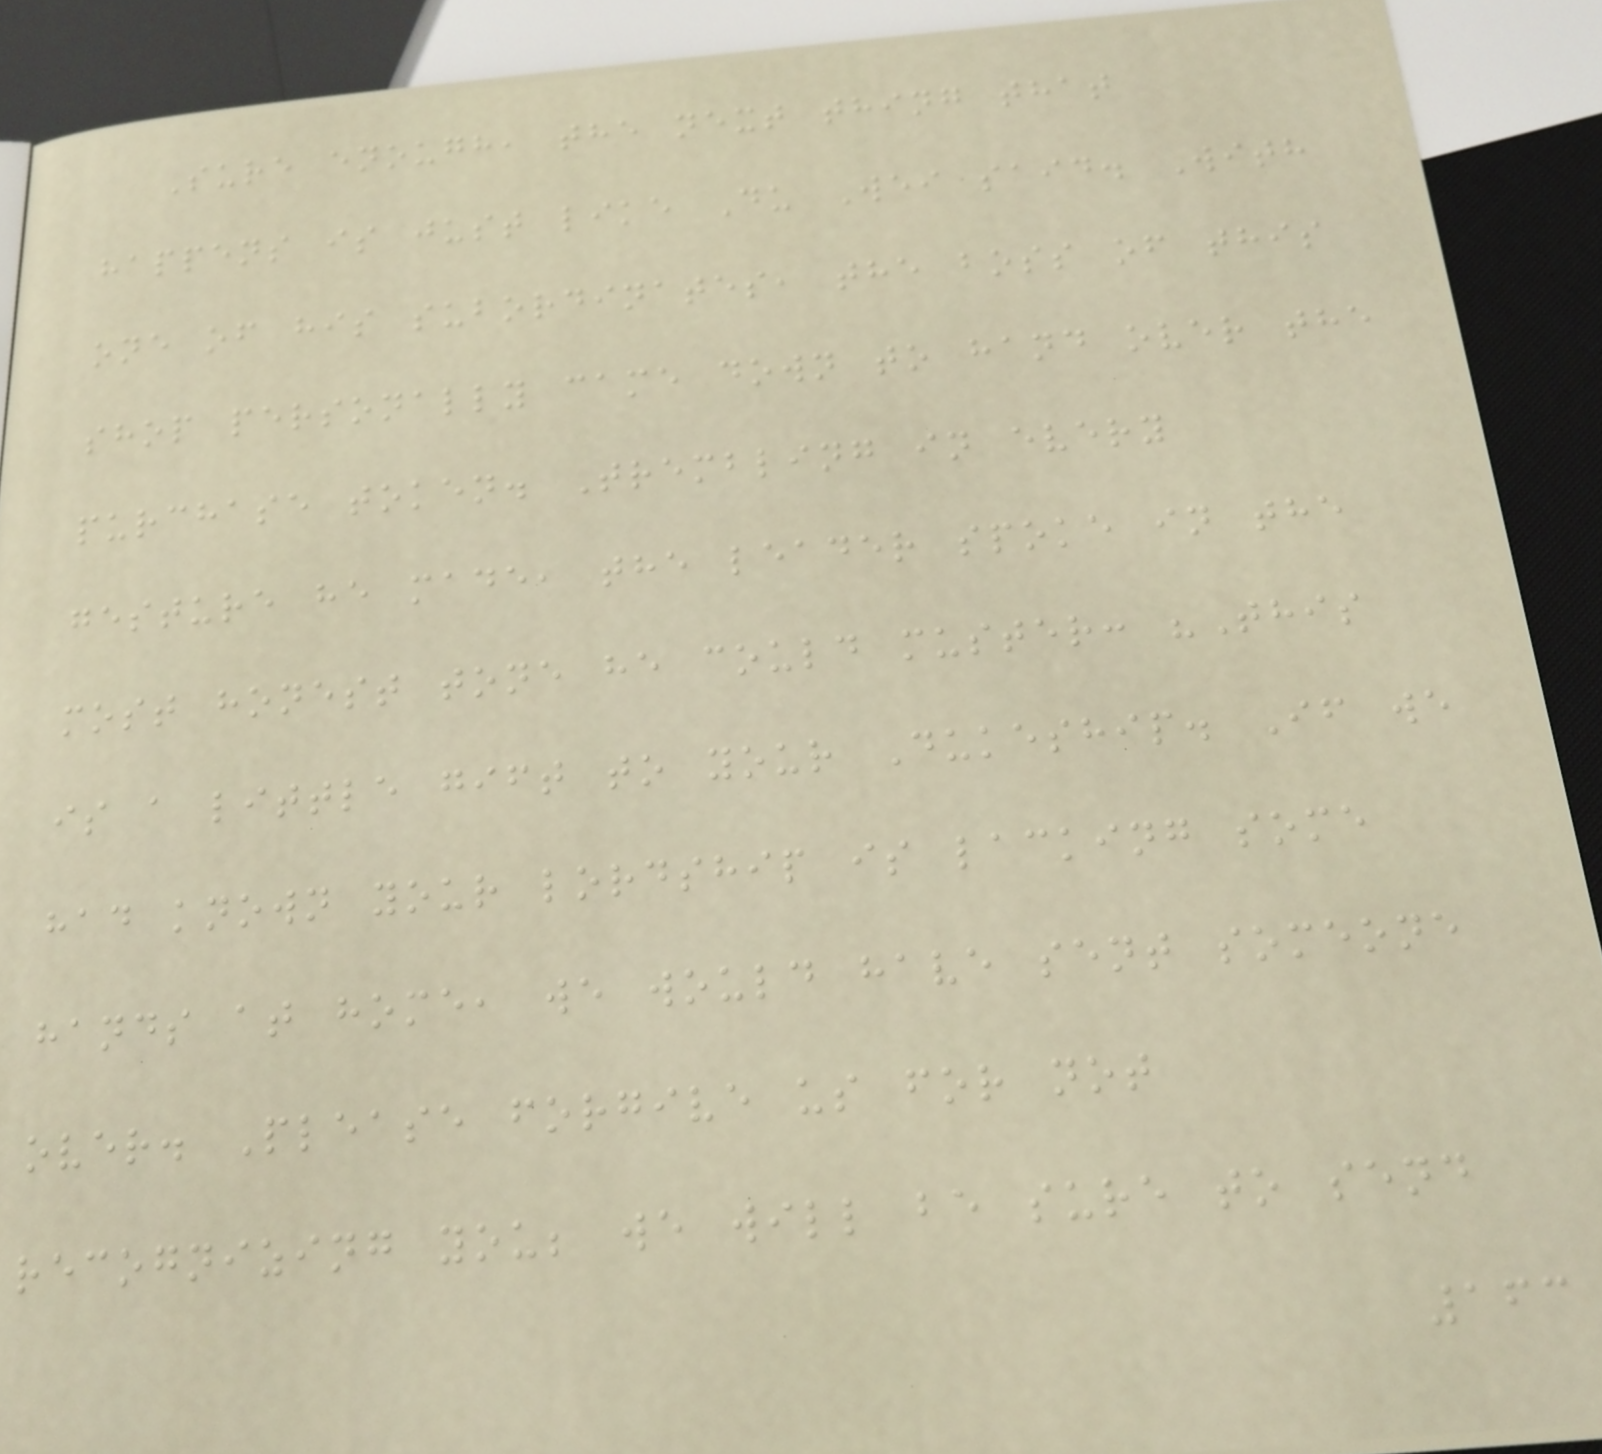Sure enough, the next thing that
happens is just like Du Wei said. With
one of his subordinates, the boss of this
shop personally came down to hand over the
purchase token. Trembling in every
gesture he made, the leader spoke in the
most honest tone he could muster: "This
is a little gift to your Dukeship. If we
had known your lordship is lacking some
hands at home, we would have sent someone
over. Please forgive us for not
recognizing you; we will be sure to send
163
